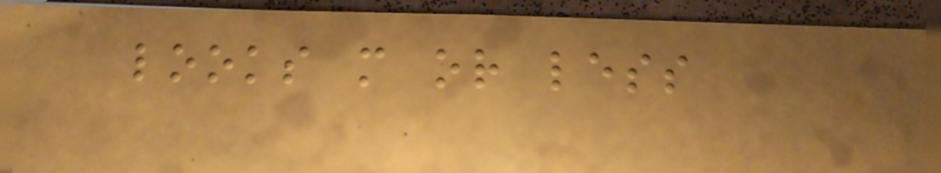looks more or less
